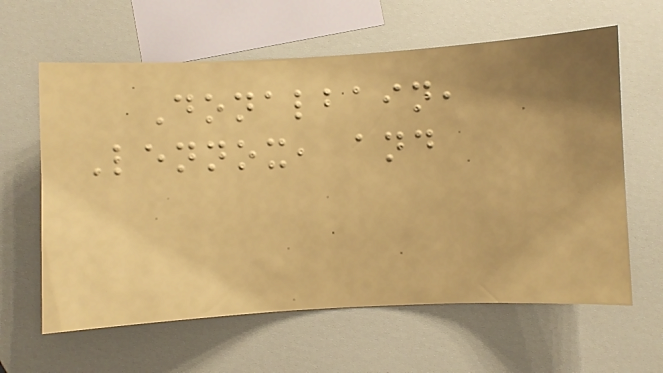Donalbain,
Lennox, and
